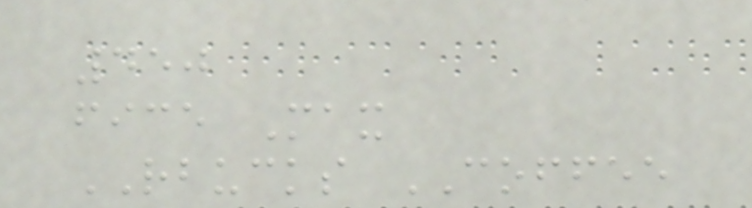450
fice Max
RBUCKS COFFEE
